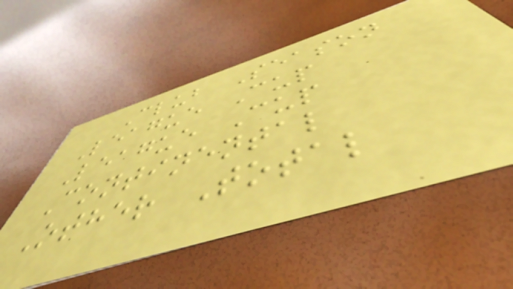Club Season
League Cup
League Cup
Continental
Other Total
